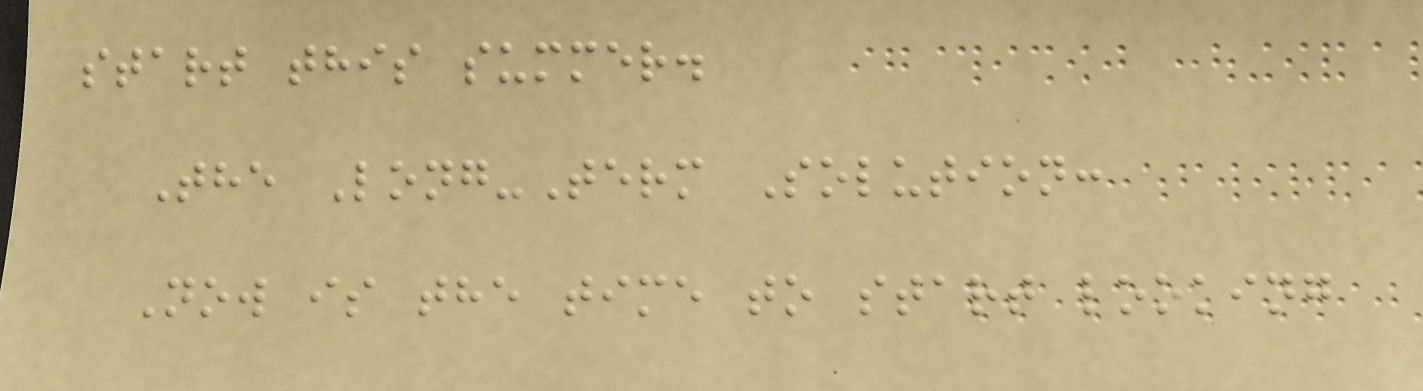start this summer.
The Long-Term Solution:
Now is the time to start looking
